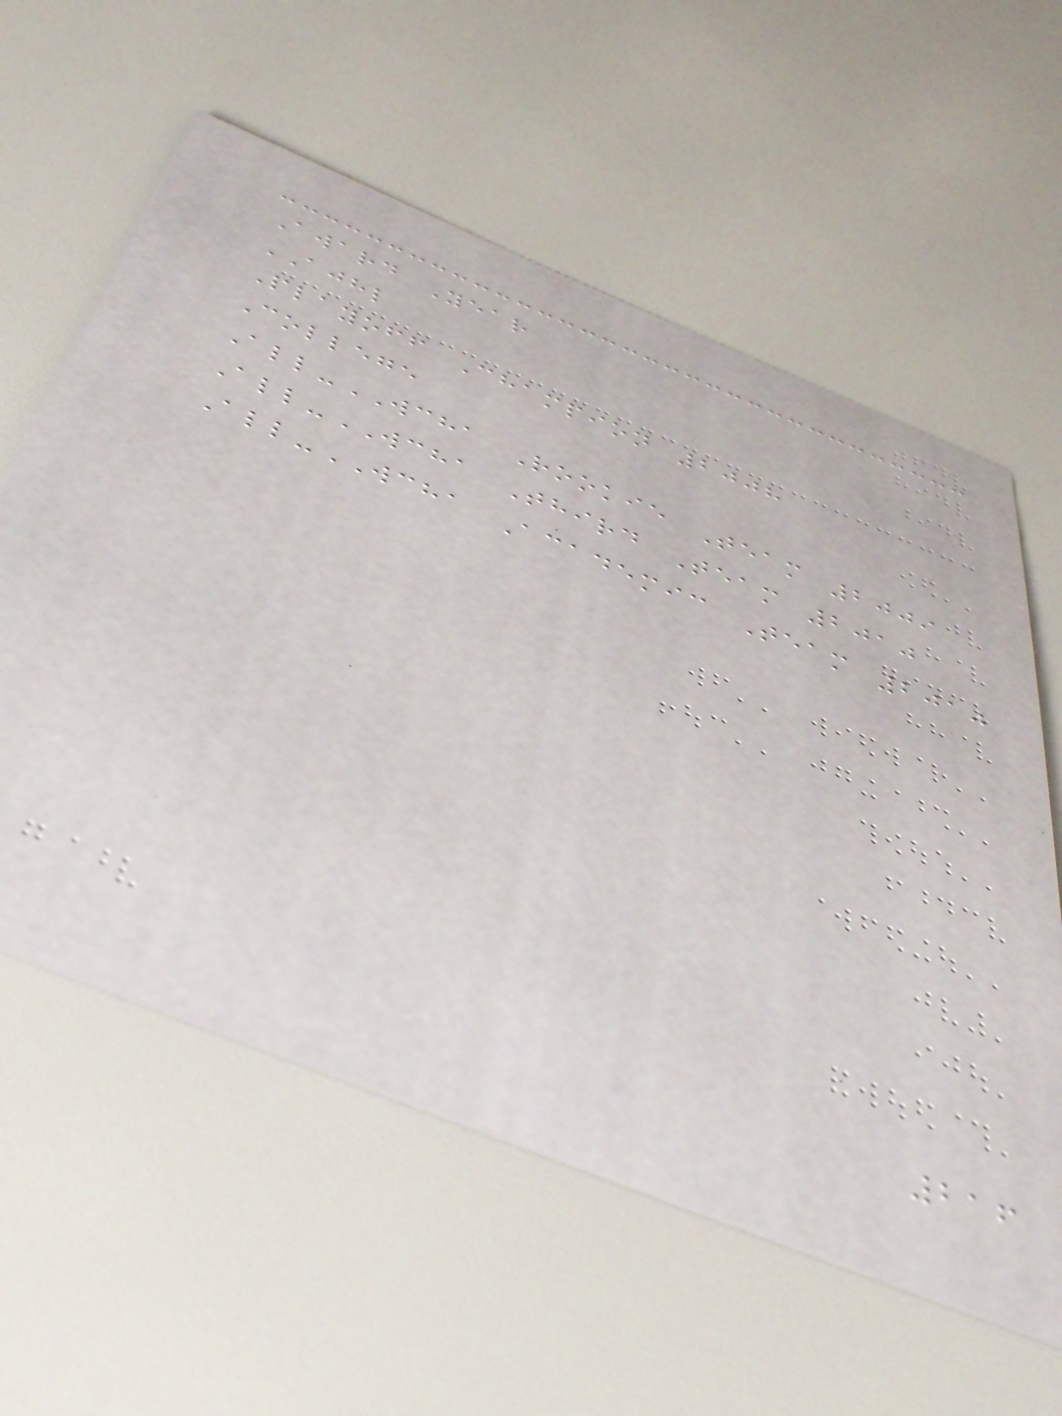Award Year
AJHL
Playoff Champion 2008
College
All-WCHA Rookie Team 2009
All-WCHA Third Team 2010
All-WCHA Academic Team 2010
216
